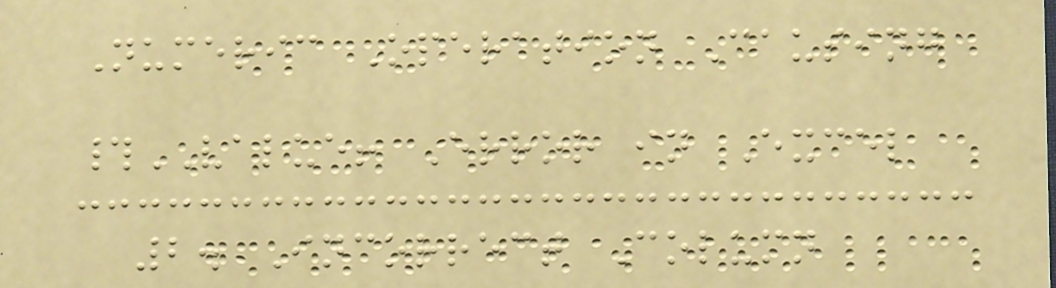Numeric Operation Causing
#VALUE! Error in Excel
2. Incorrect Column
